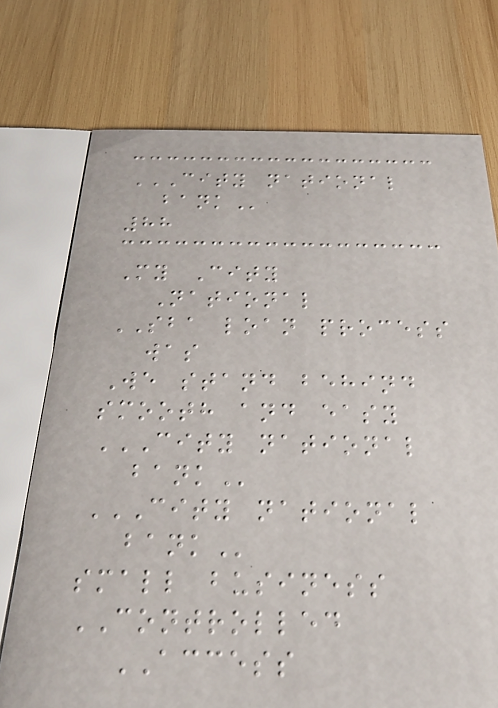CITY NATIONAL
BANK
88
My City
National
SBA loan process
was
We stand behind
smooth and easy
CITY NATIONAL
BANK
CITY NATIONAL
BANK
small business
CONTROLLED
ACCESS
